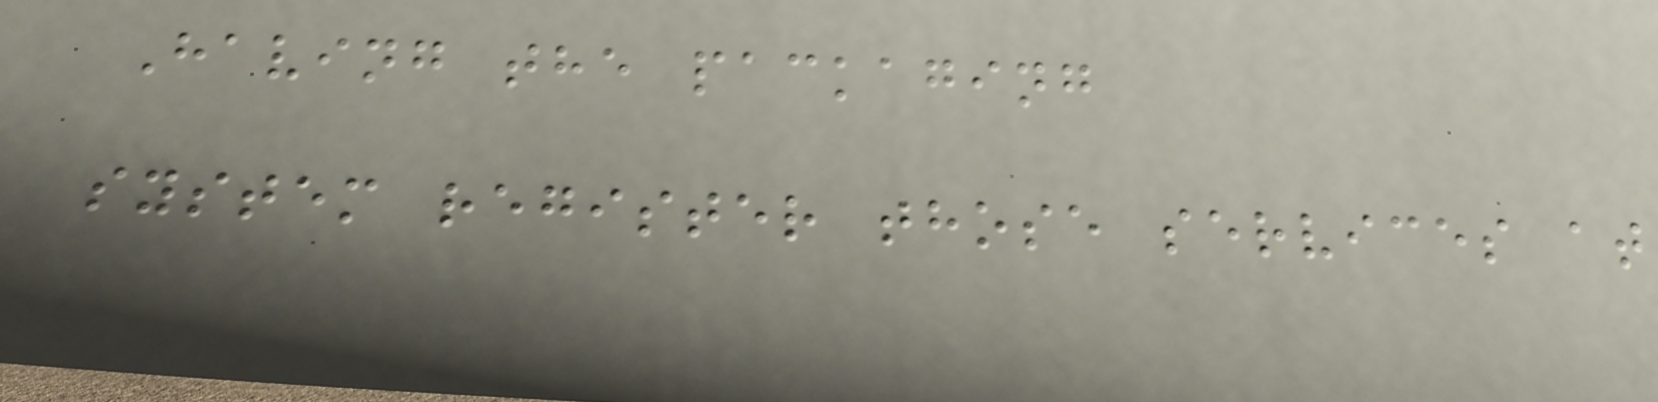Having the packaging
system register those services at
